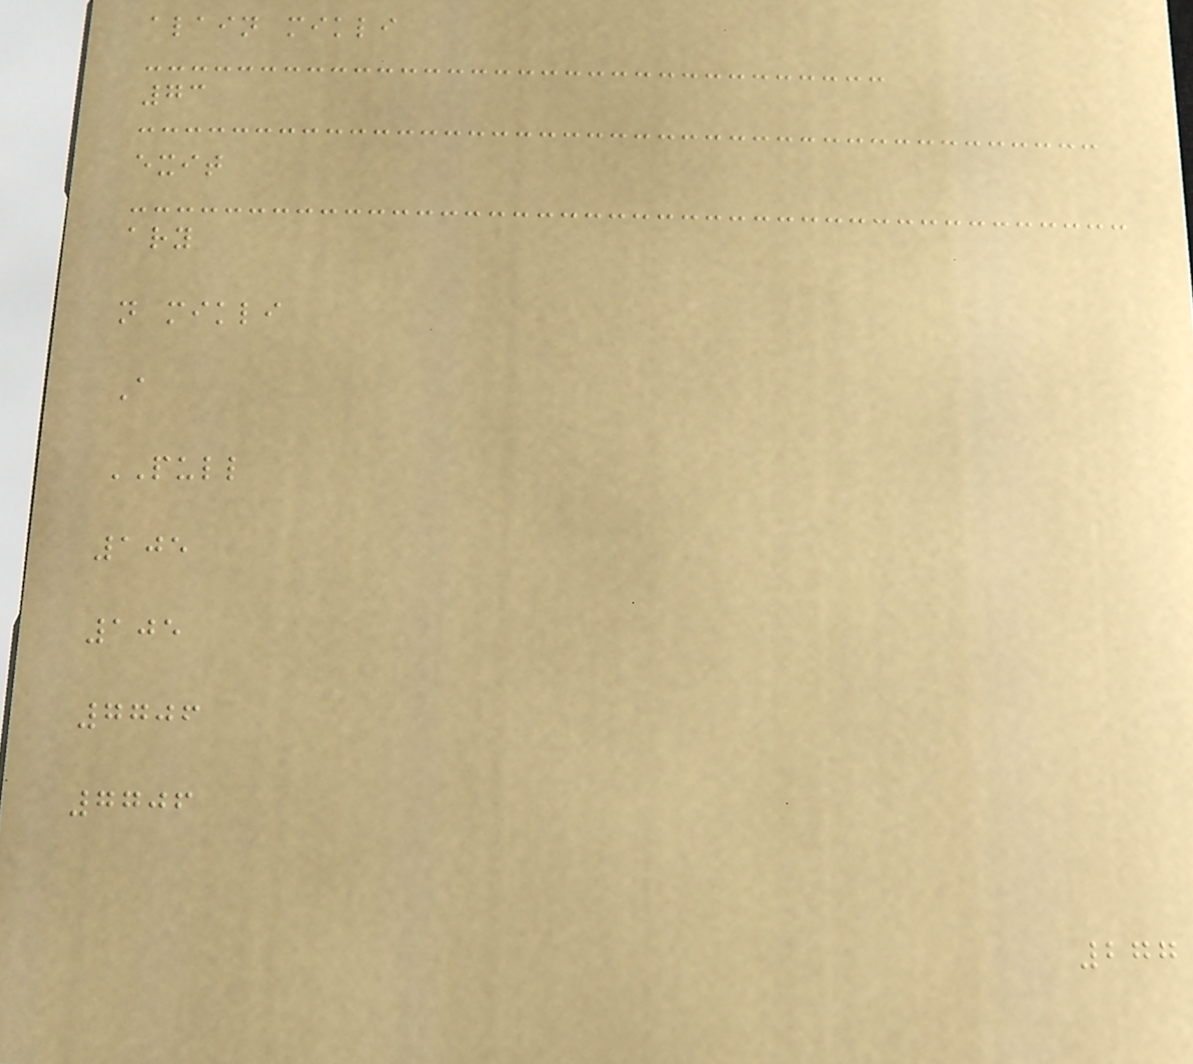alain mikli
73
exit
ary
n mikli
A
PULL
105
105
7706
7706
277
